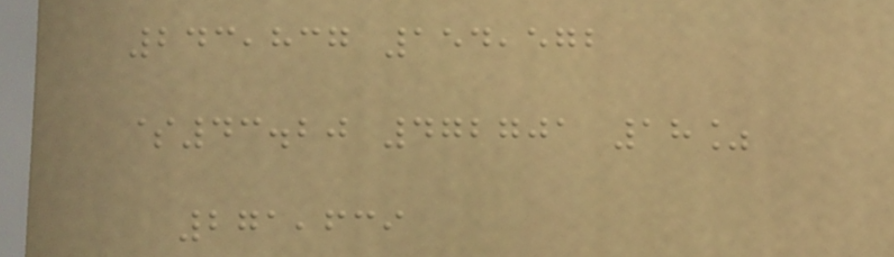243,837 154,572
$43.20 472701 18%
271,639
